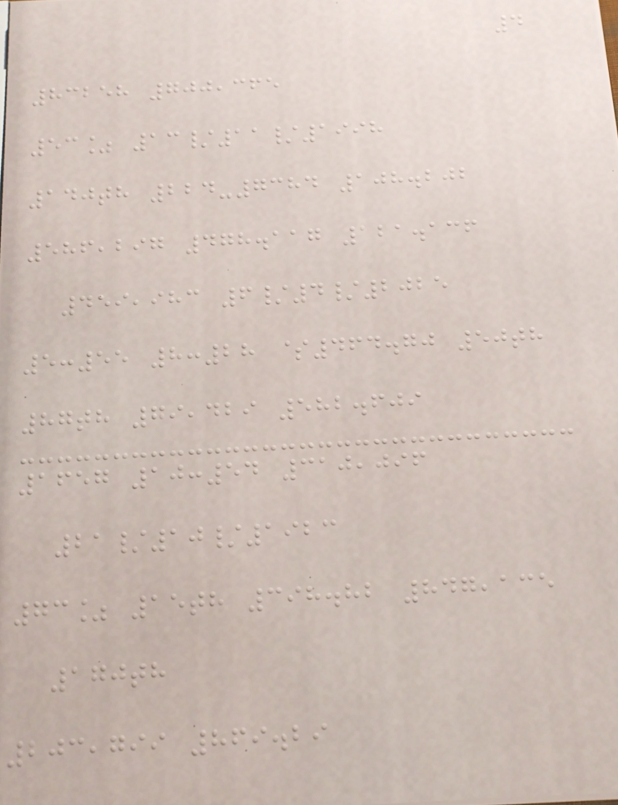4
83258 700,365
53% 13/11/1998
140th 224-7384 108.202
586,297 478.117 121.136
459,983 6/4/2025
5:55 8:28 $464.70 50th
87th 79,429 582.609
1657 10:54 310,096
21/10/1923
73% 15th 398.82 847,135
170th
203,799 869.29
